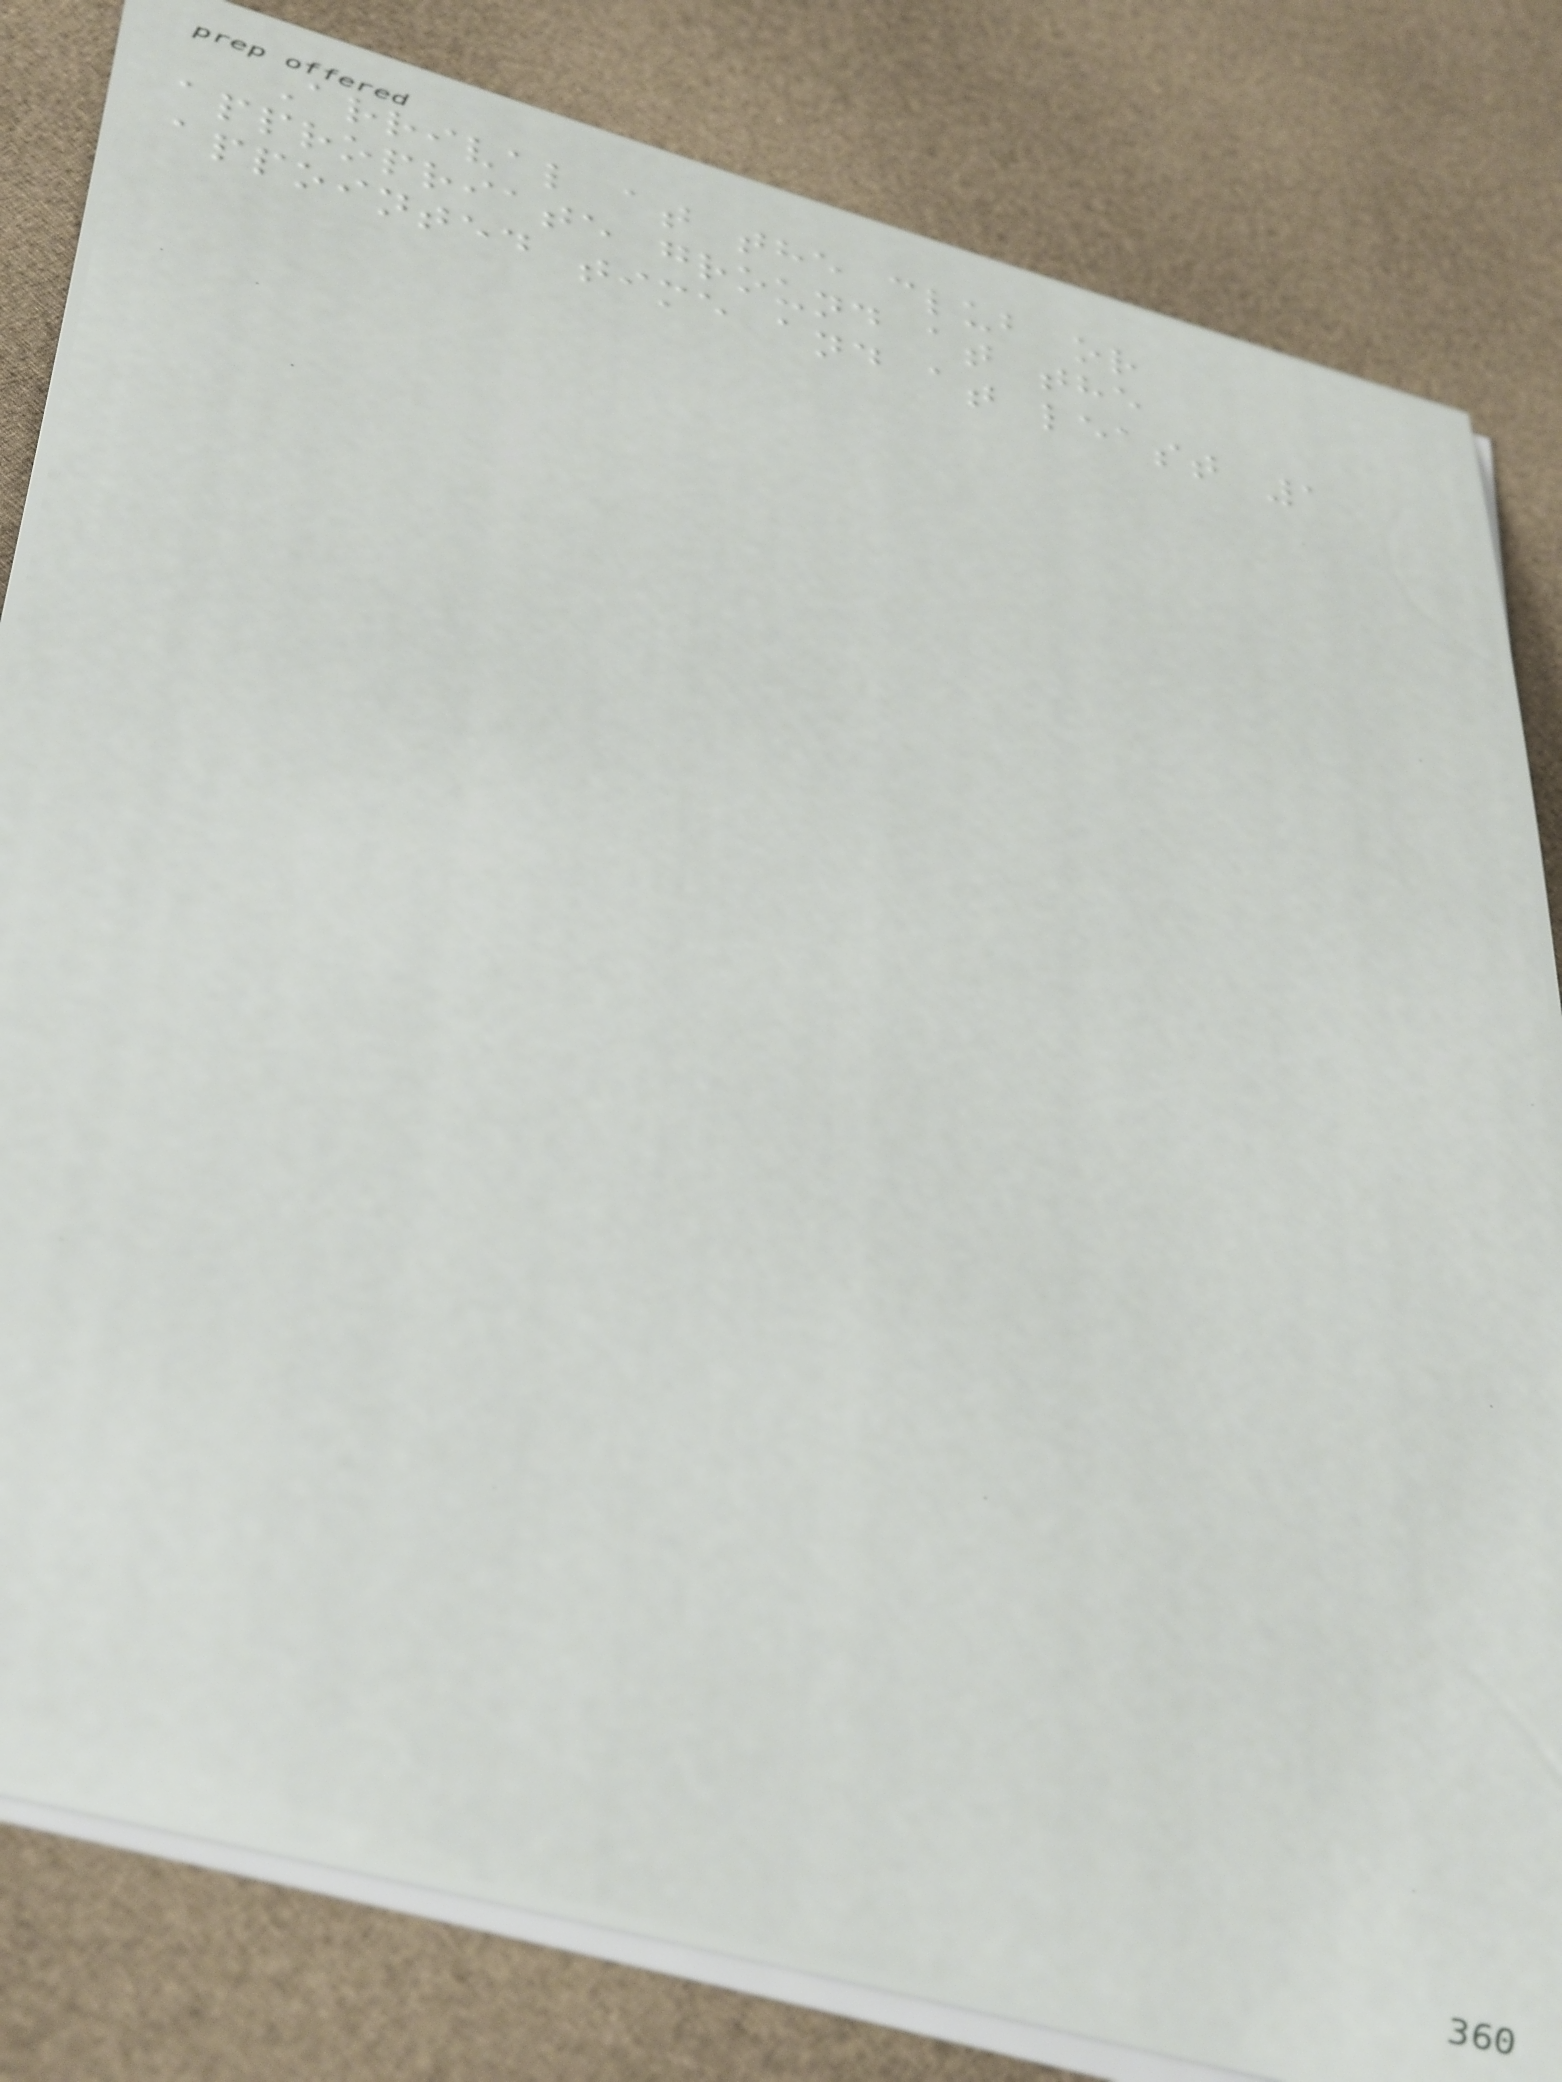Arrival at the club or
appropriate ground at the
appointed time and at least 1
